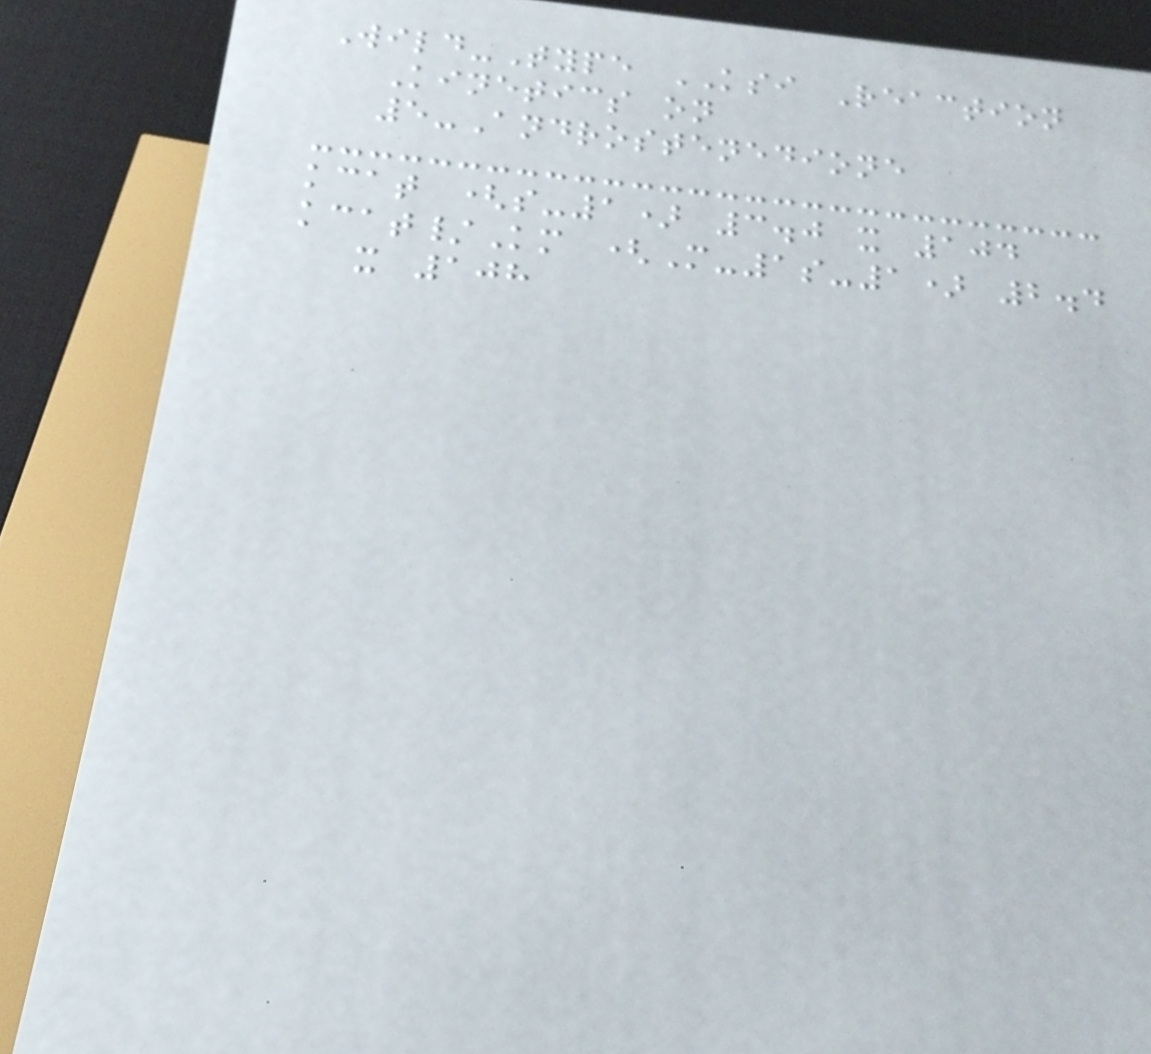Wild-Type KSI Reaction
Kinetics on
5-Androstenedione
kcat (s-1) 3.0 x 104
kcat/Km (M-1s-1) 2.4
x 108
